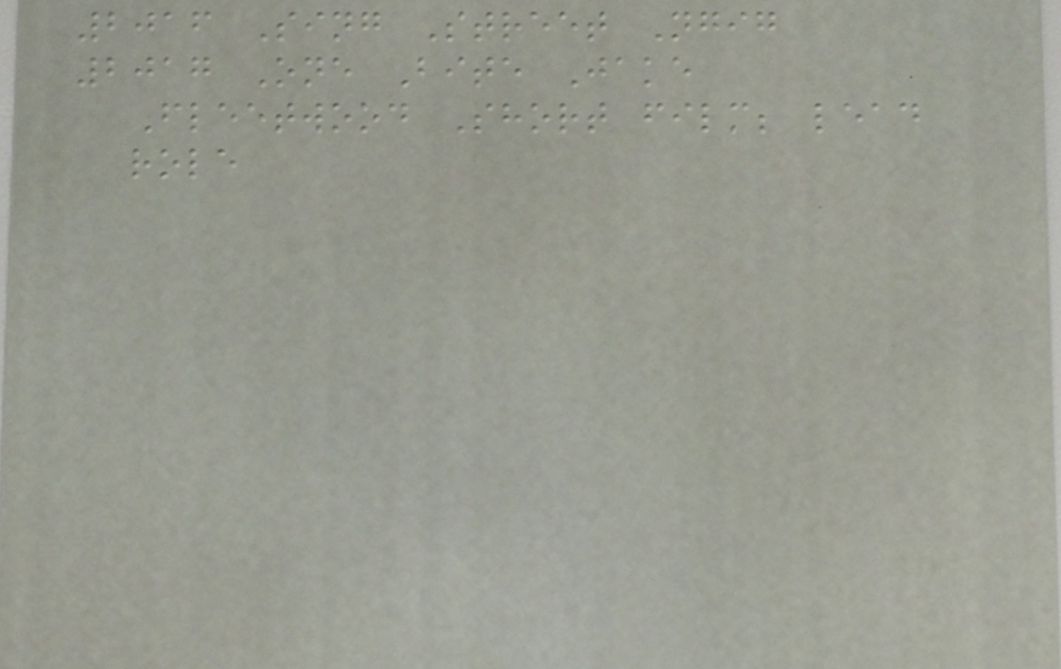2016 Sing Street Ngig
2017 One Bite Jake
Fleetwood Short film; lead
role
